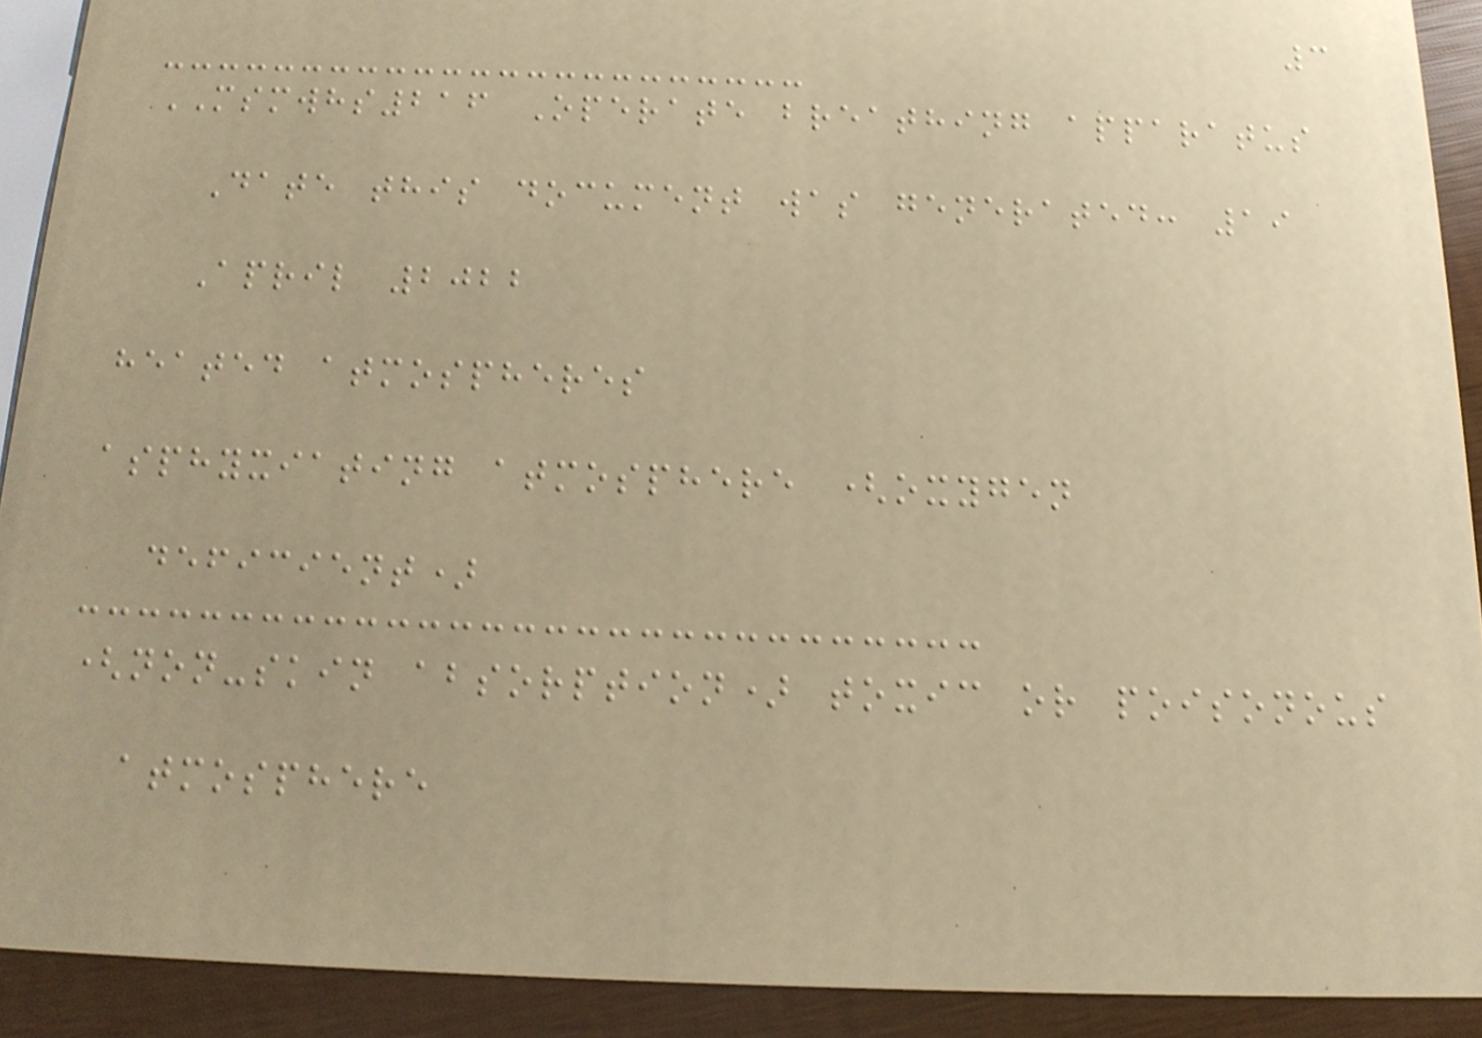3
MSMWHS216 Operate breathing apparatus
Date this document was generated: 19
April 2022
heated atmospheres
asphyxiating atmosphere (oxygen
deficient)
(non-skin absorption) toxic or poisonous
atmosphere
